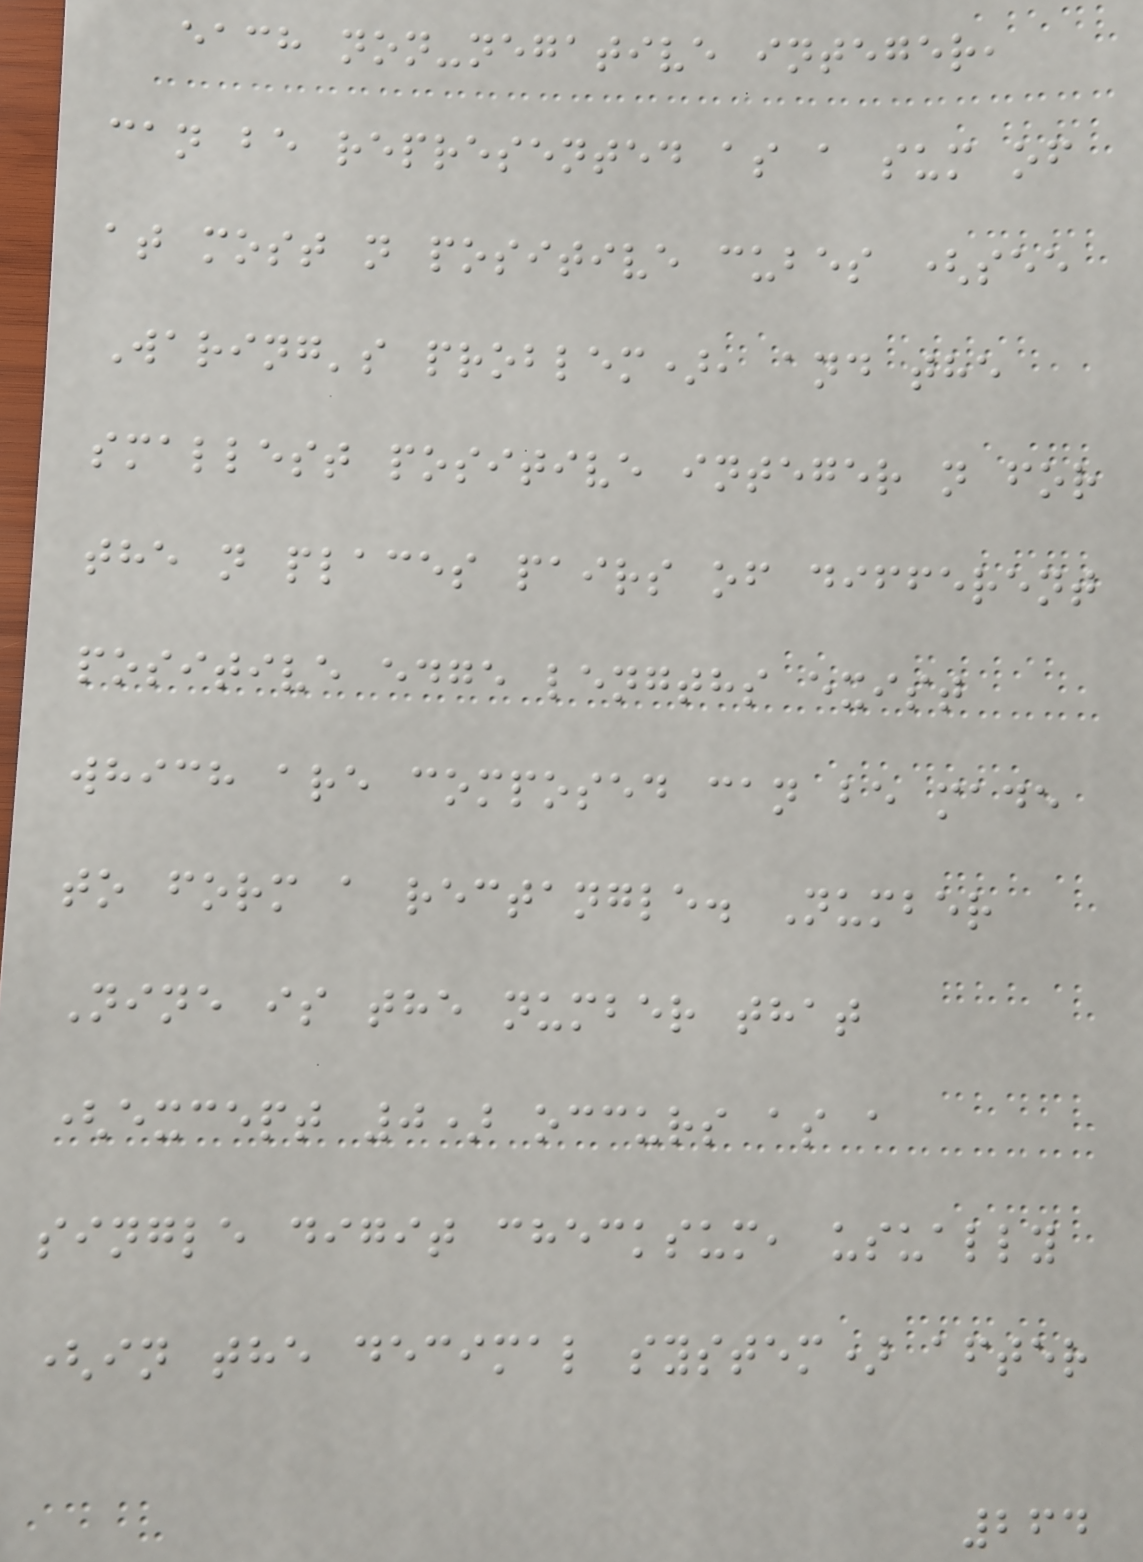each non-negative integer,
can be represented as a sum of
at most n positive cubes (see
Waring's problem), and the
smallest positive integer n for
the n places pairs of different
positive edge lengths exist
which are composed can be made
to form a rectangle. Number
Nine is the number that
(except 0) occurs as a
single digit checksum, usually
(in the decimal system) after
264
